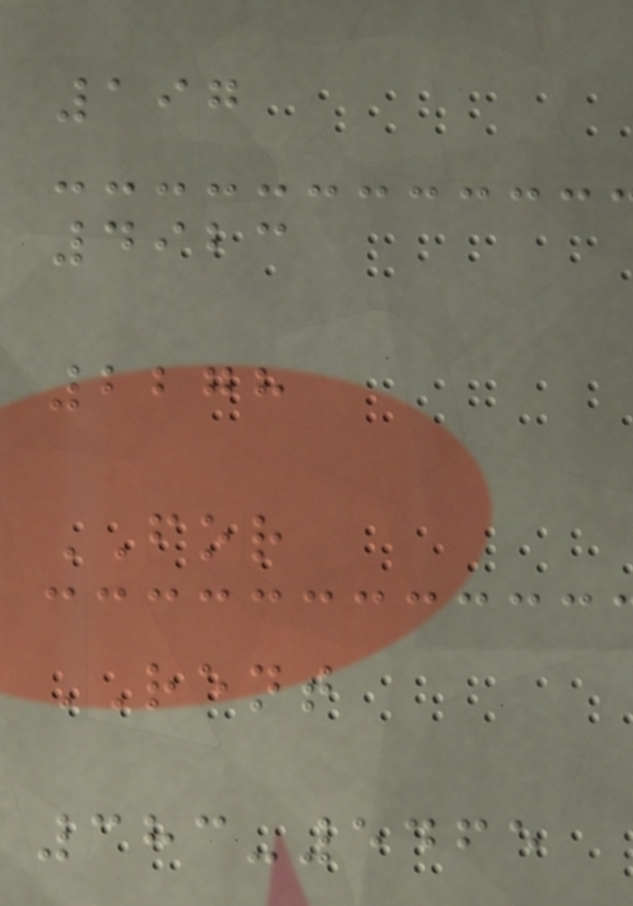197
4923
2278
FOR
RENT
383-5465
